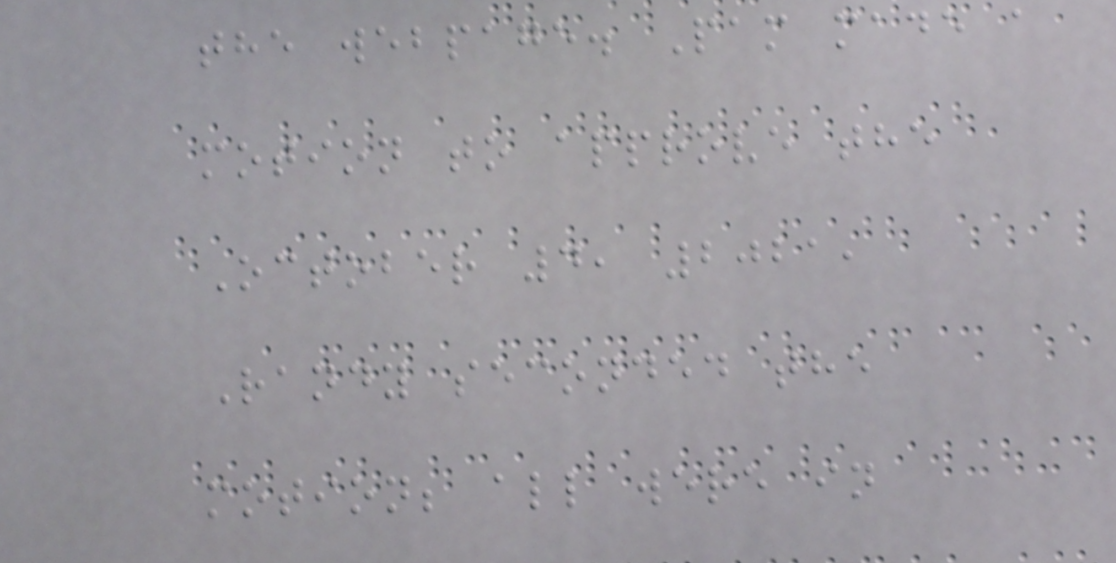the webpage. Pam made a
motion to approve the
October 4, 2021,
Randy seconded the
motion; all were in
